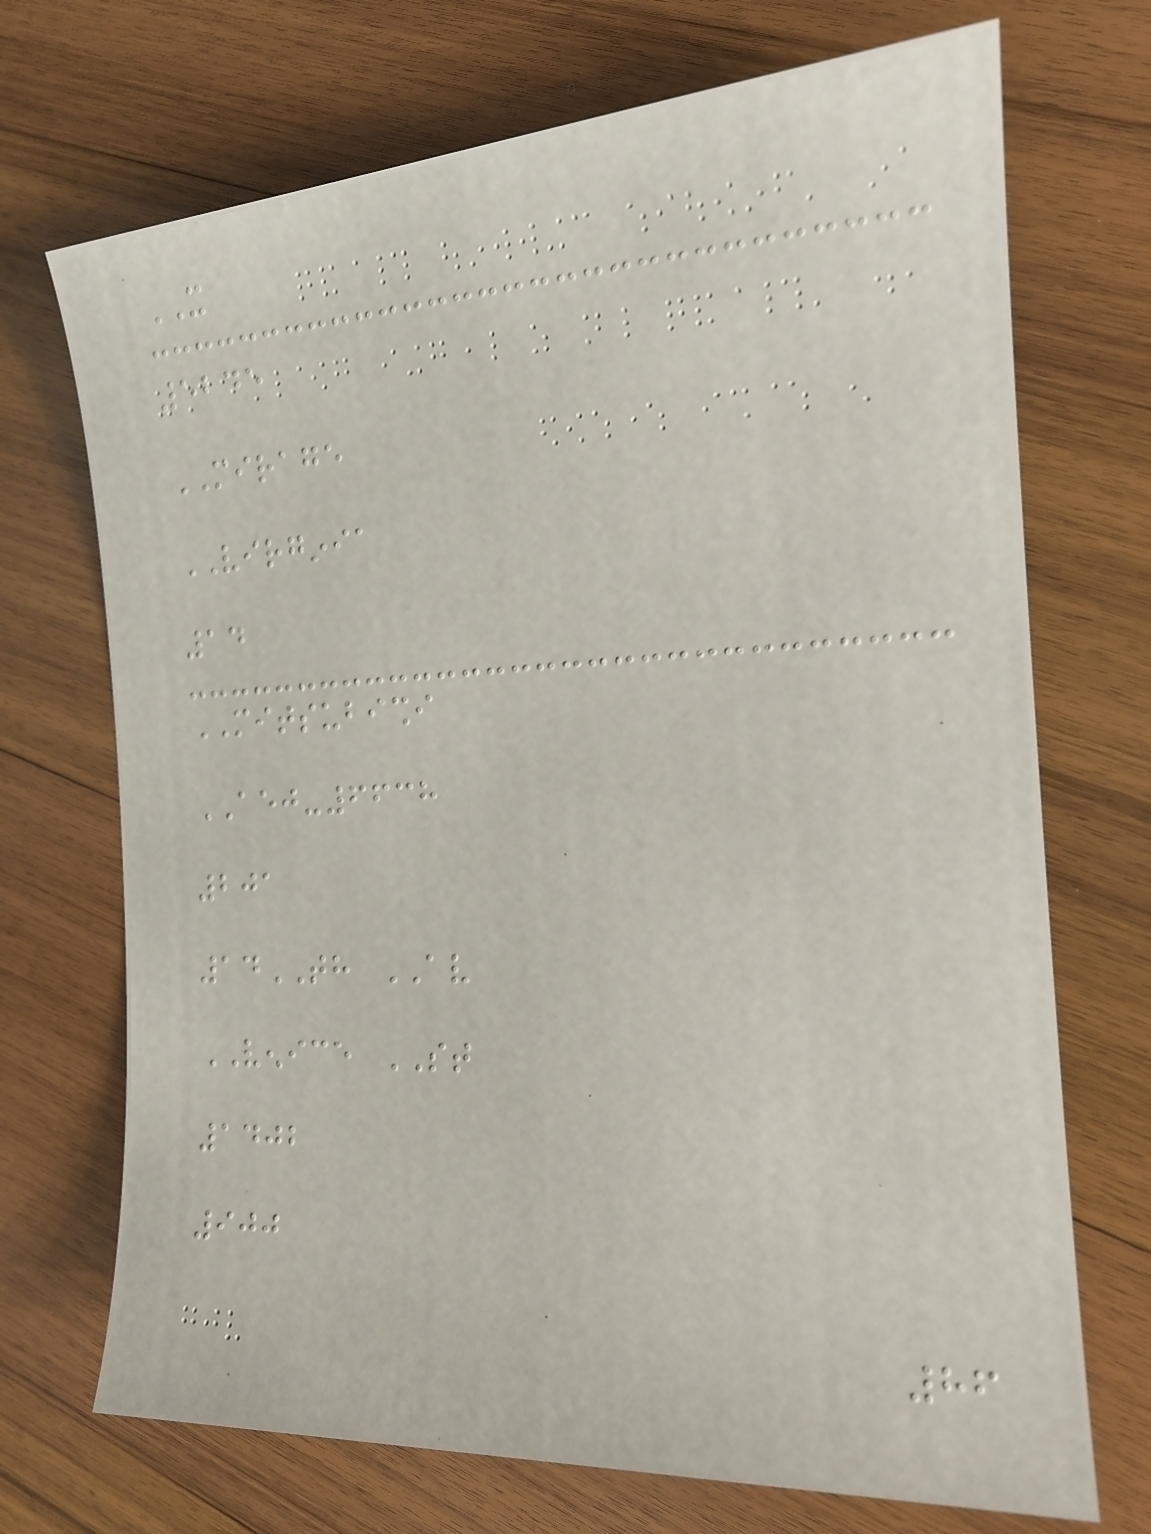IT
5245
MIRAGE
VIRGINIA
14
MITSUBISHI
AEJ-6638
201
14TH AV
VENICE ST
1402
900
86
